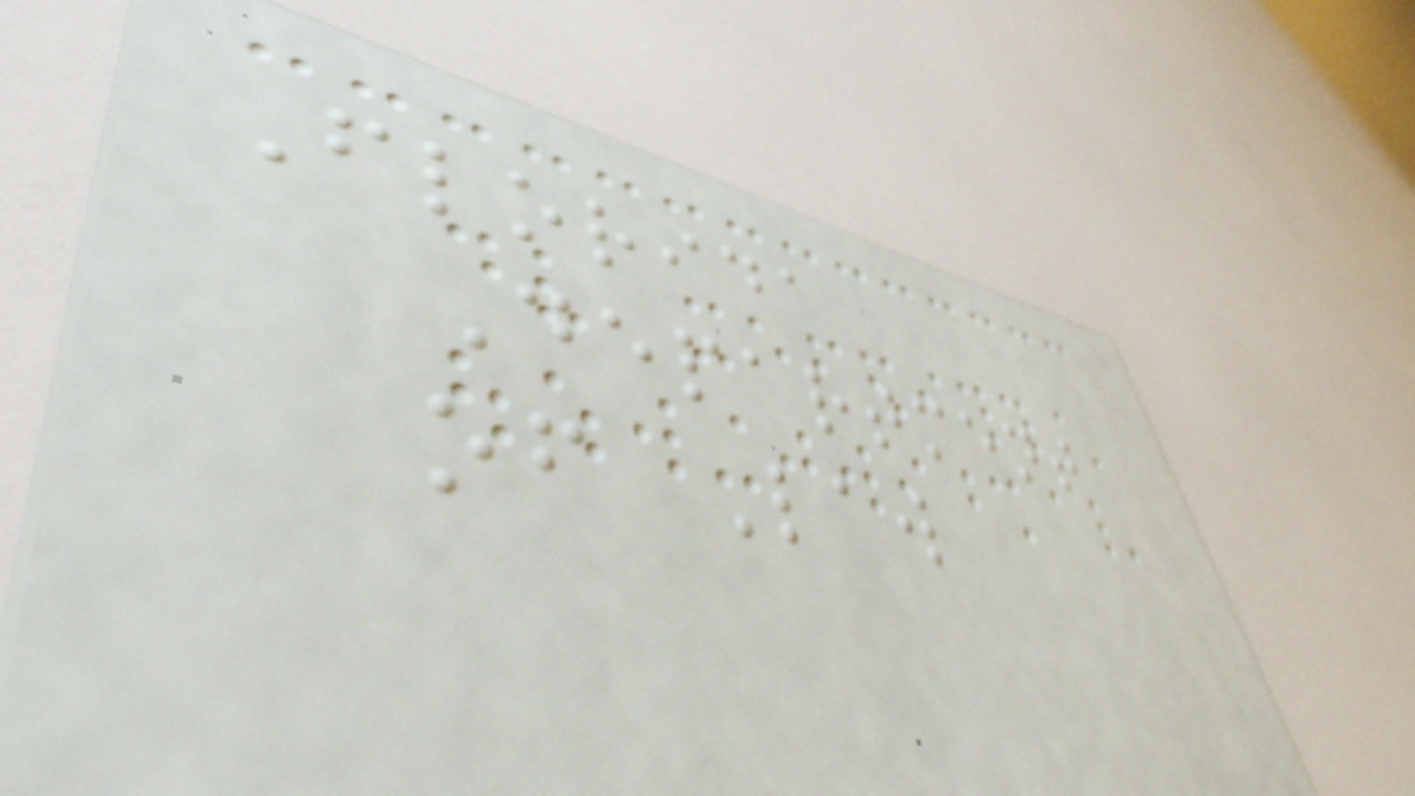Florida
Department
of Law
